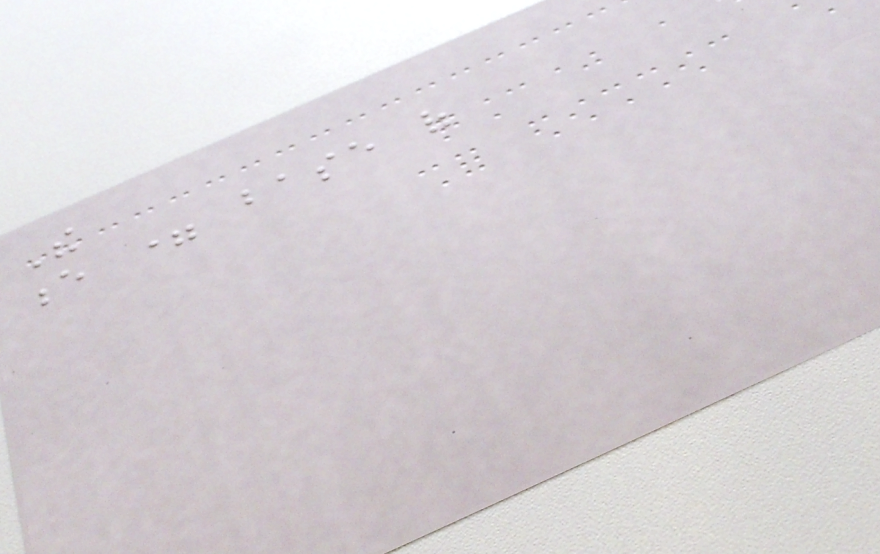The
e = base of
